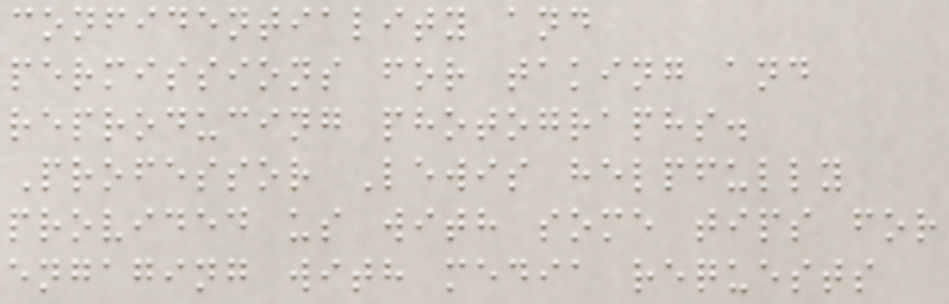confidentiality and
permissions for taking and
reproducing photographs.
Professor Lewis helpfully
provided us with some tips for
engaging with media requests
